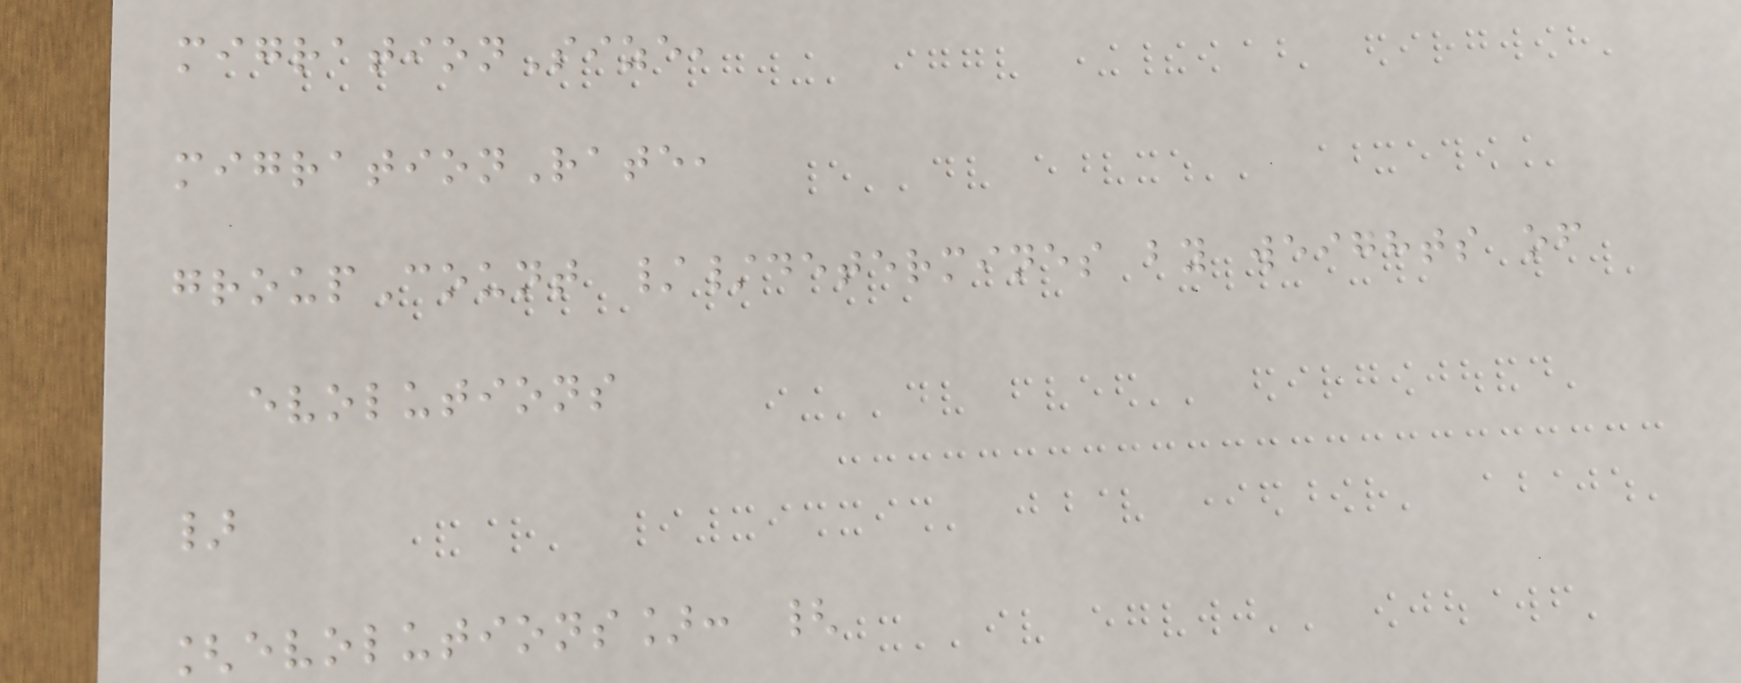migrationSize,
migrationRate,
groupCount //determines by weights of
evolutions
}
[evolutions]: {
